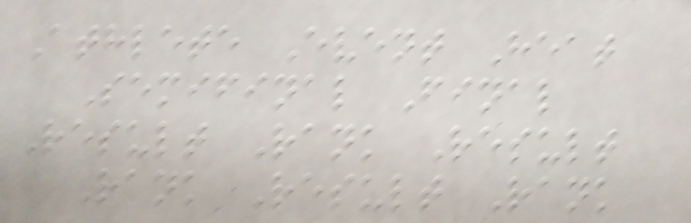Athlete Event Heat
Semifinal Final
Result Rank Result
Rank Result Rank
